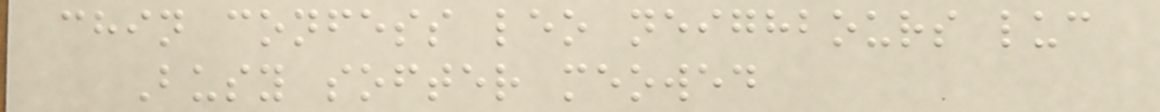chin confess leo neighbours luc
Busy softer meowed
